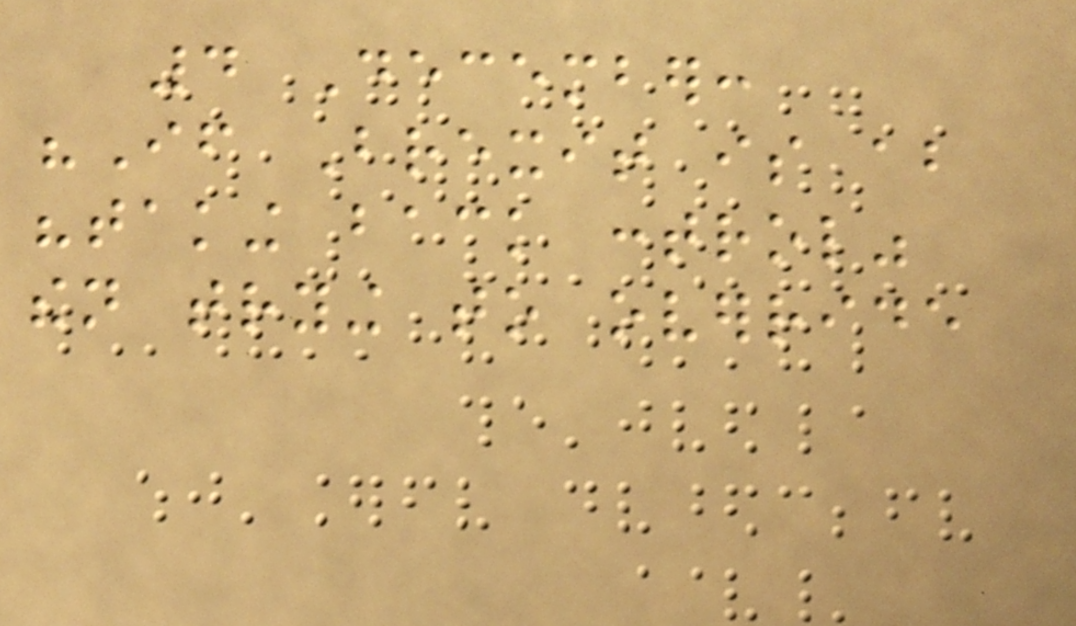4 December:
"If Brexit is about
"taking back control"
then trying to override
